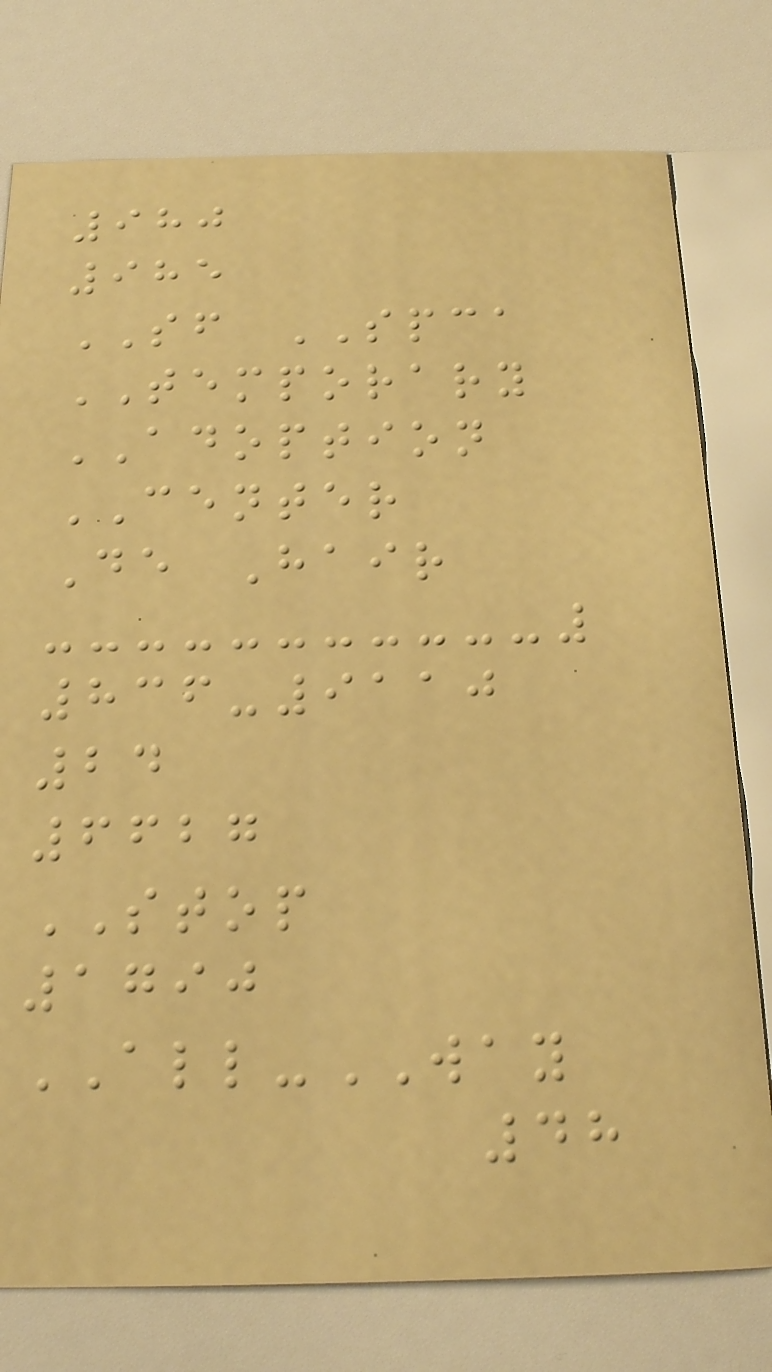980
985
SF SPCA
TEMPORARY
ADOPTION
CENTER
De Hair
836-9110
24
6627
STOP
1790
ALL-WAY
48
